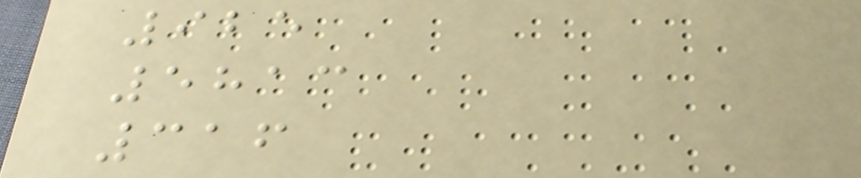925
5813
316
